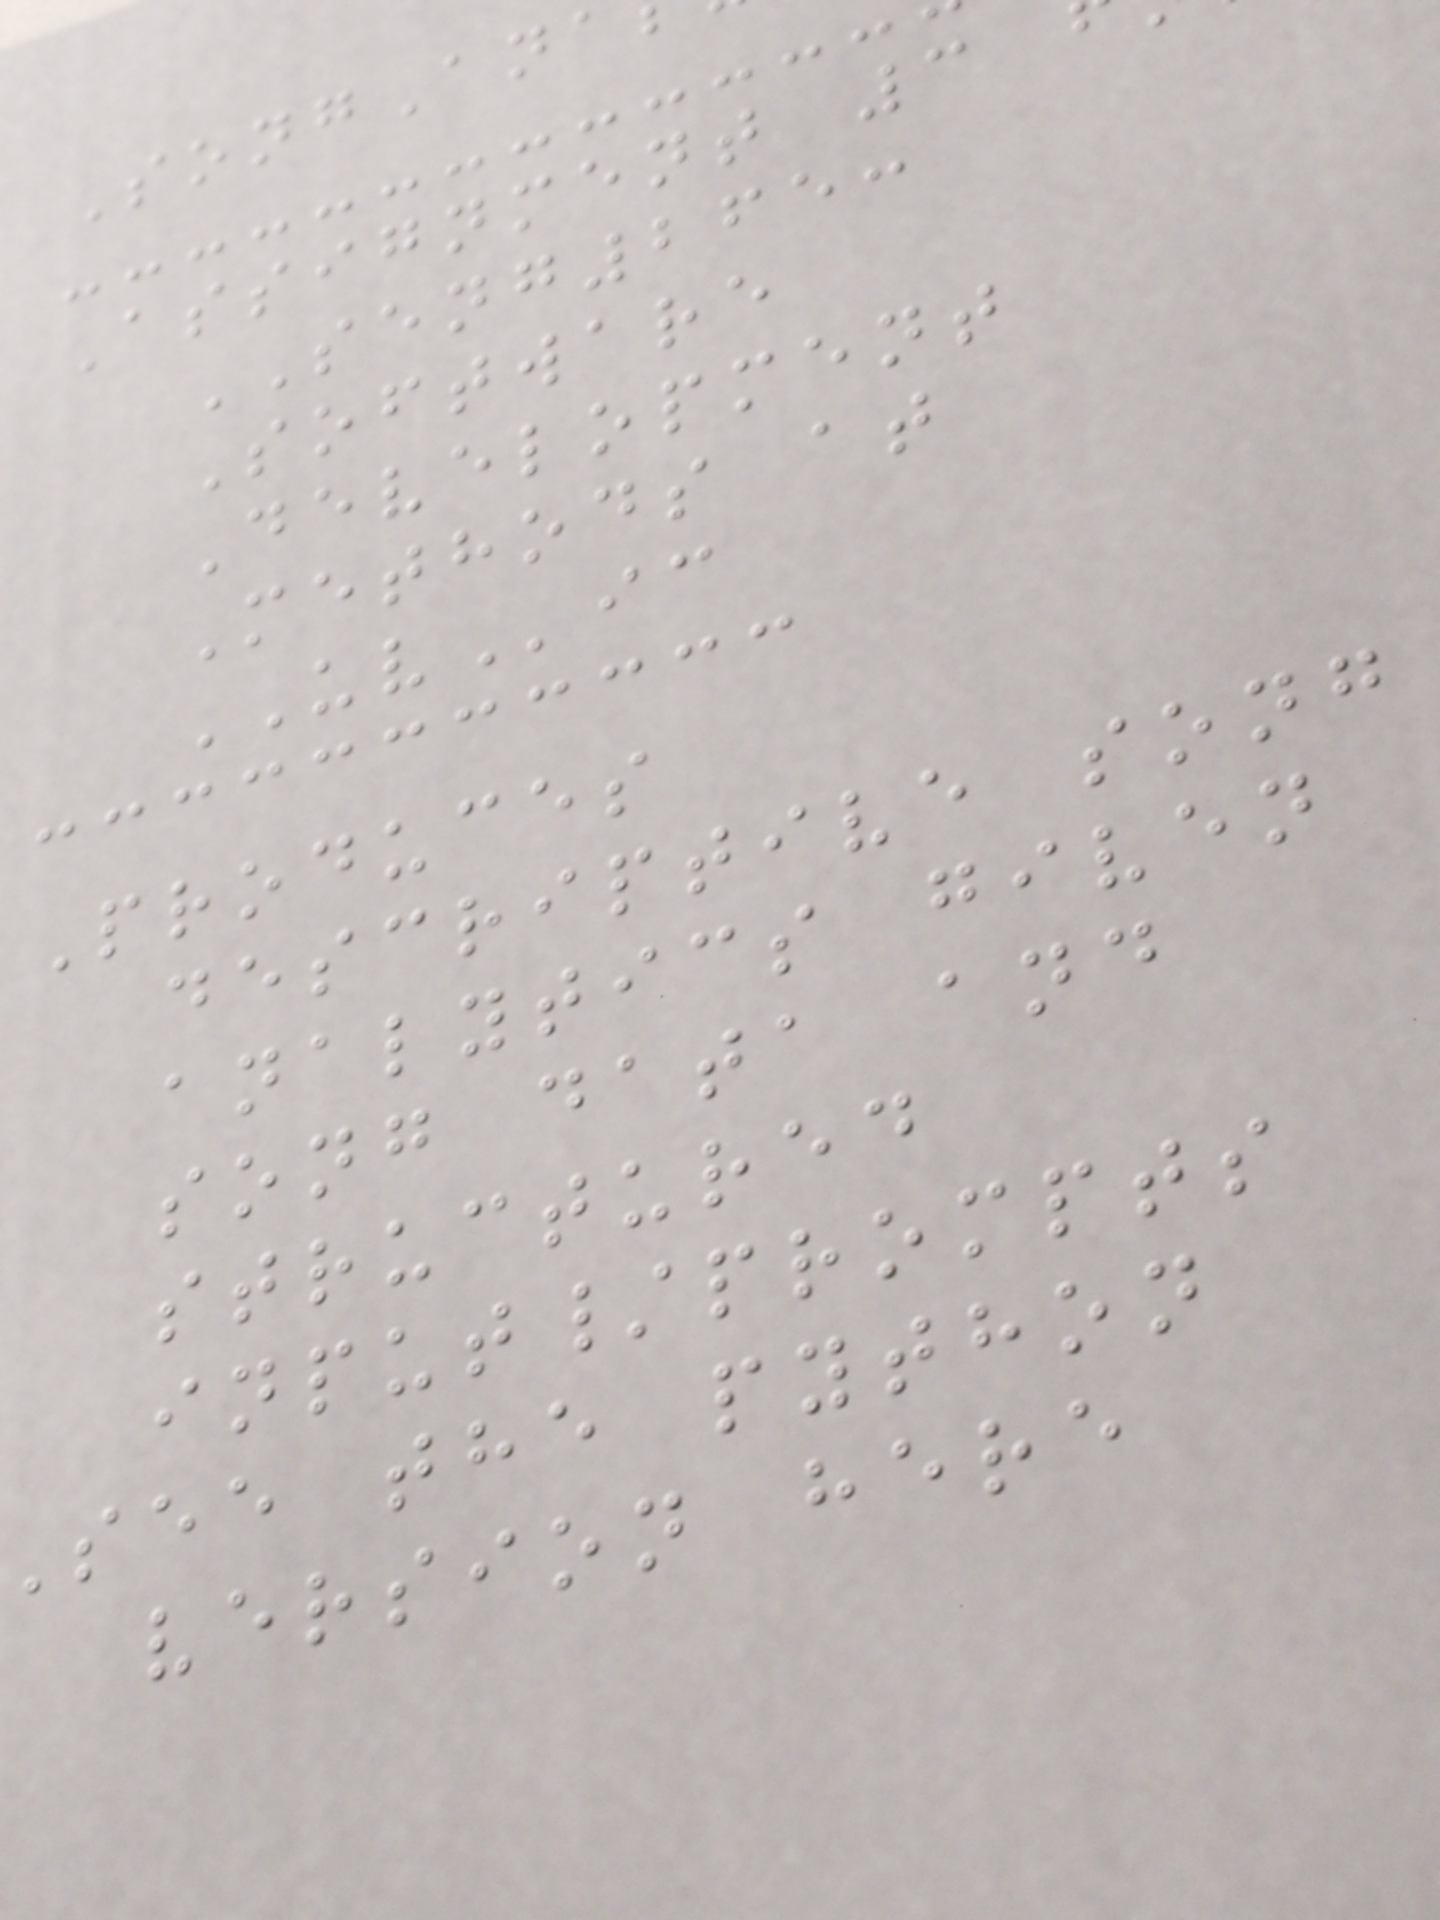SongAn
Assignment 3
SENG265:
Software
Development
Methods at
UVic
Produces
descriptive song
analytics given
song data and
structured
input/prompts
see the python
version here
